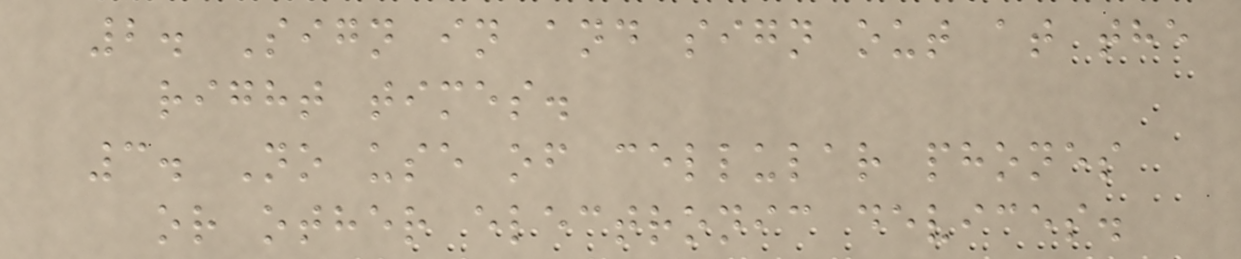2. Sign in and sign out at the
right times.
3. No use of cellular phones
or other electronic devices.
